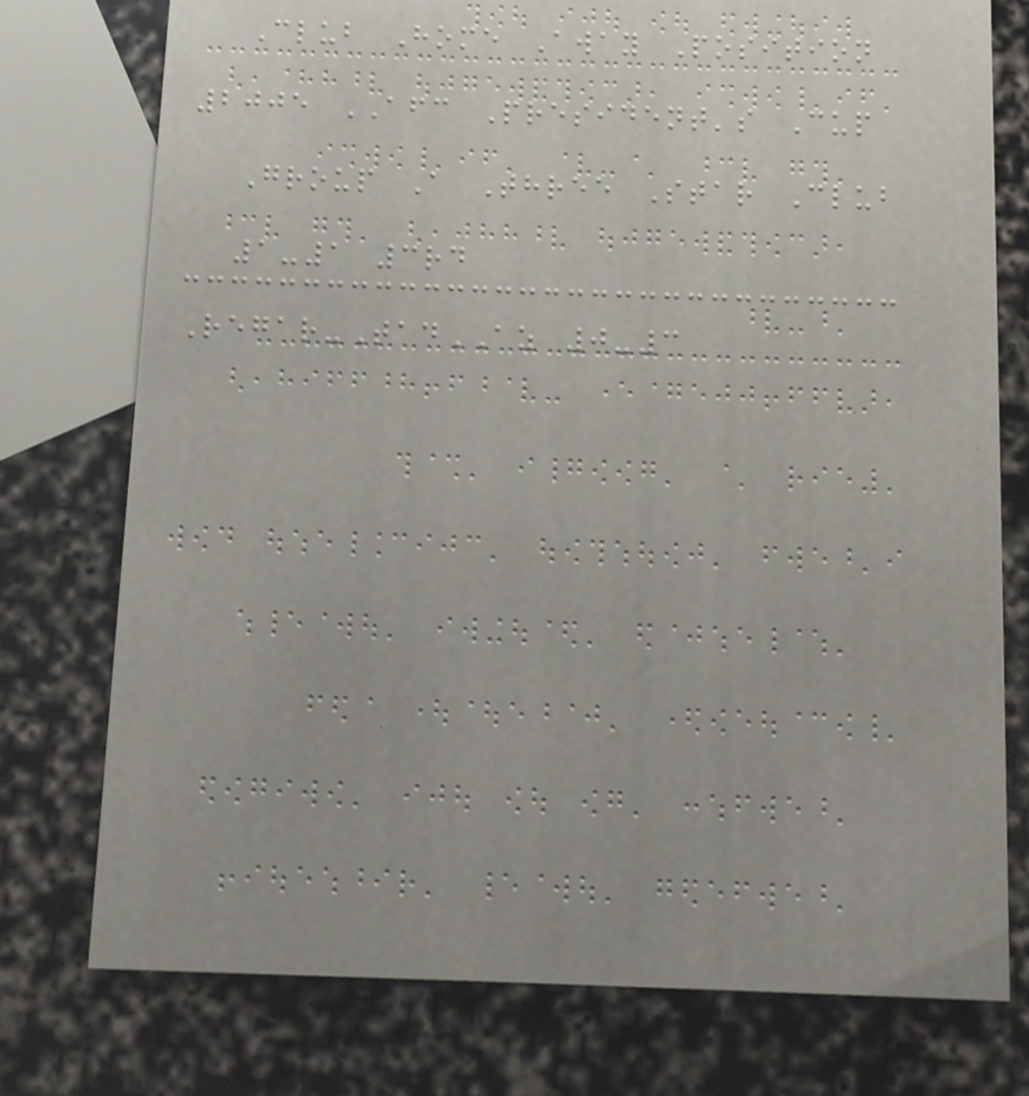Club Home Away Position
2005 AFC President's Cup
Group A Three Star Club
1-1 3rd
Regar-TadAZ 0-3
